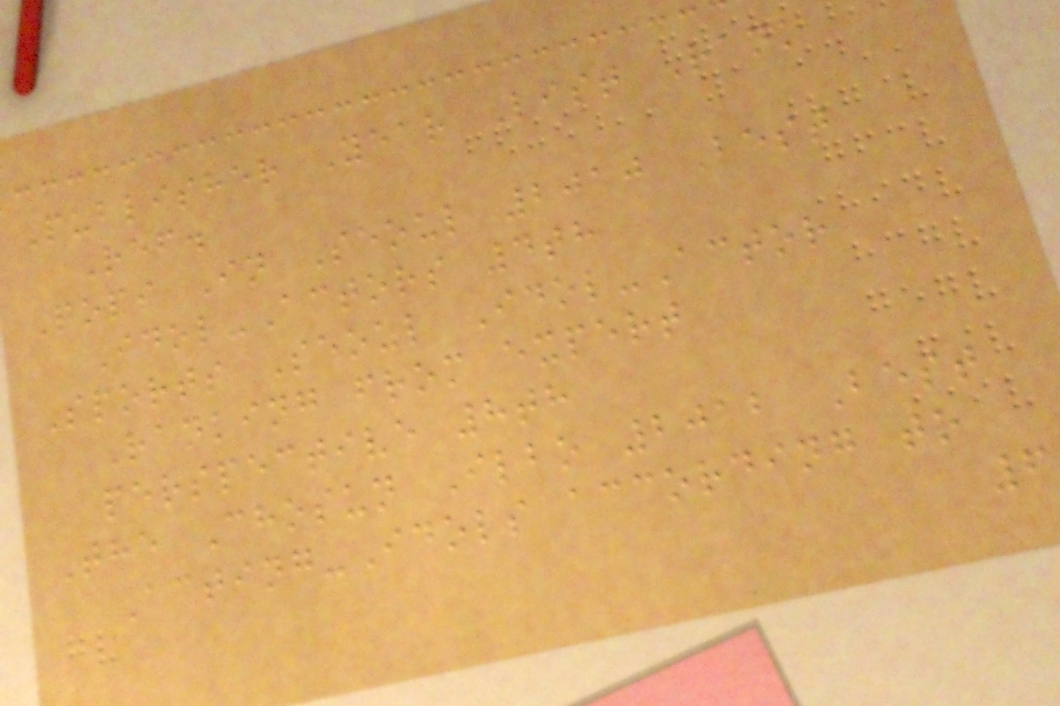Publisher Year List Rank
Ref.
Pops In Seoul 2010 Best
Idol-Actors 4th
Sports Seoul Idol-Actor
Ranking from expert
perspective 8th
The Chosun Ilbo 2012 Best
Acting-Idols according to
6
